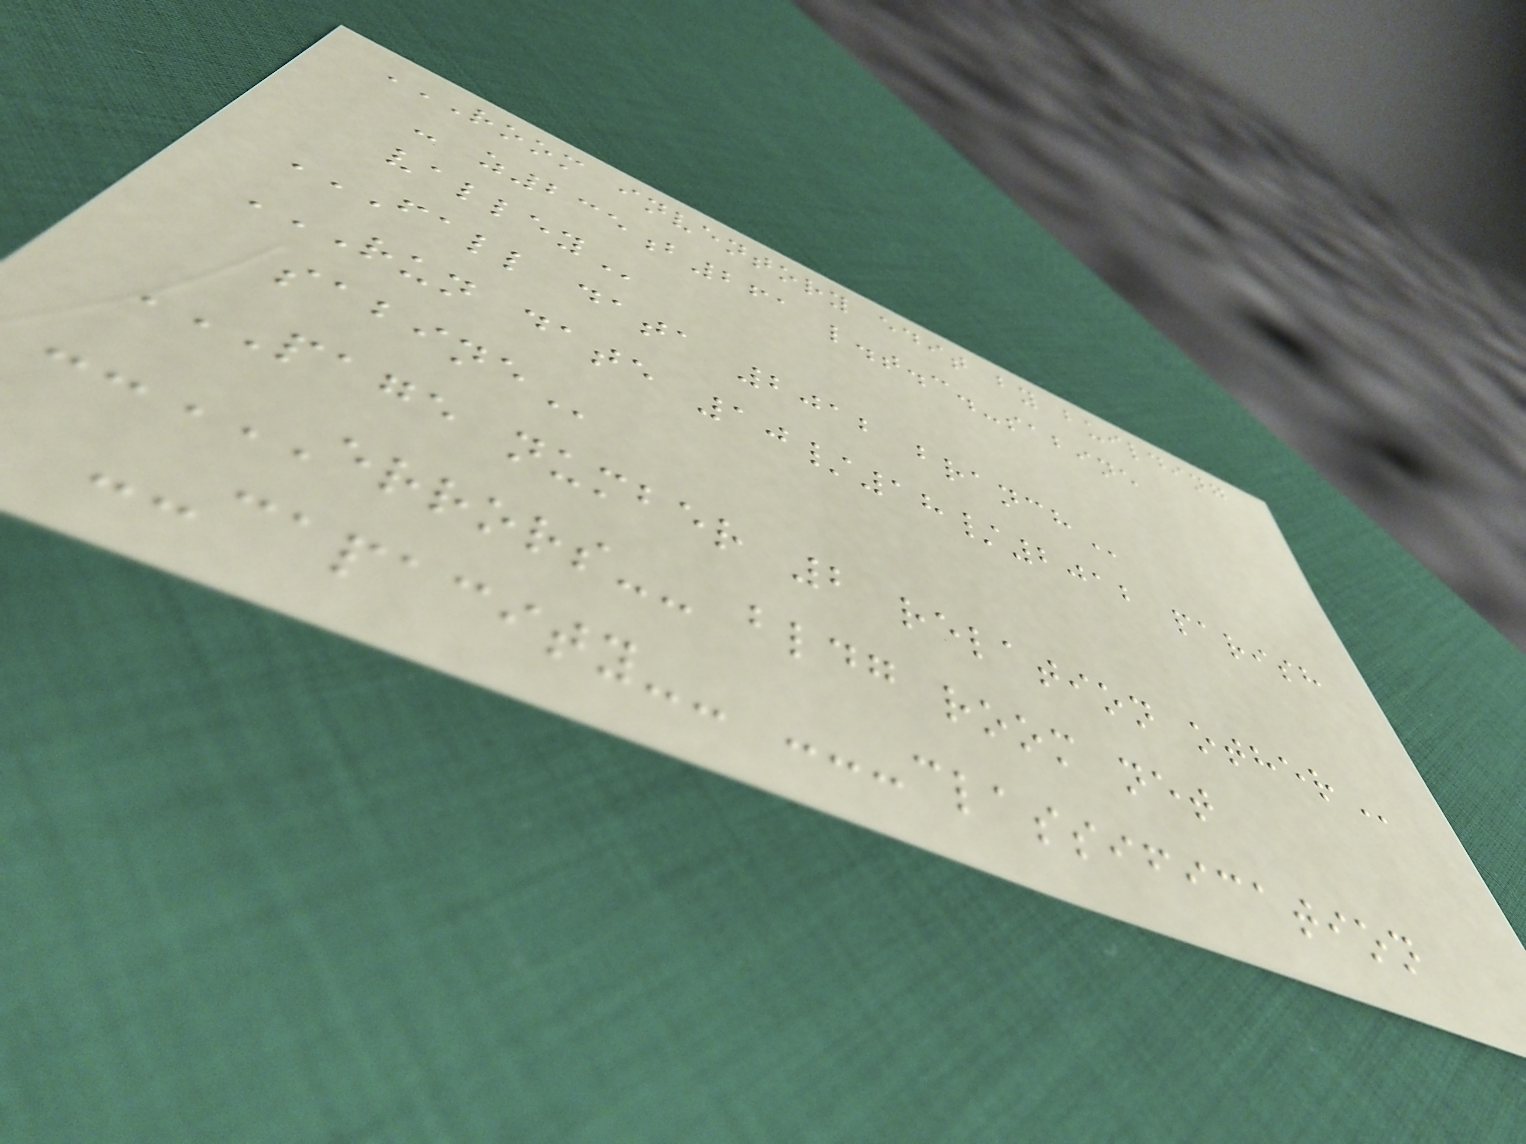ROOM INVENTORY EDIT BY BUILDING
- Z235B261 L.T.C.-SABINE
VALLEY
FALL DATA 2012 BRANCH
RUN DATE 10/18/2012 PARISH
SABINE
PAGE NUMBER 2 RELATION OTHER
--ERRORS-- BLDG ROOM NET
--CAPACITY-- ---CLASSIFICATION
